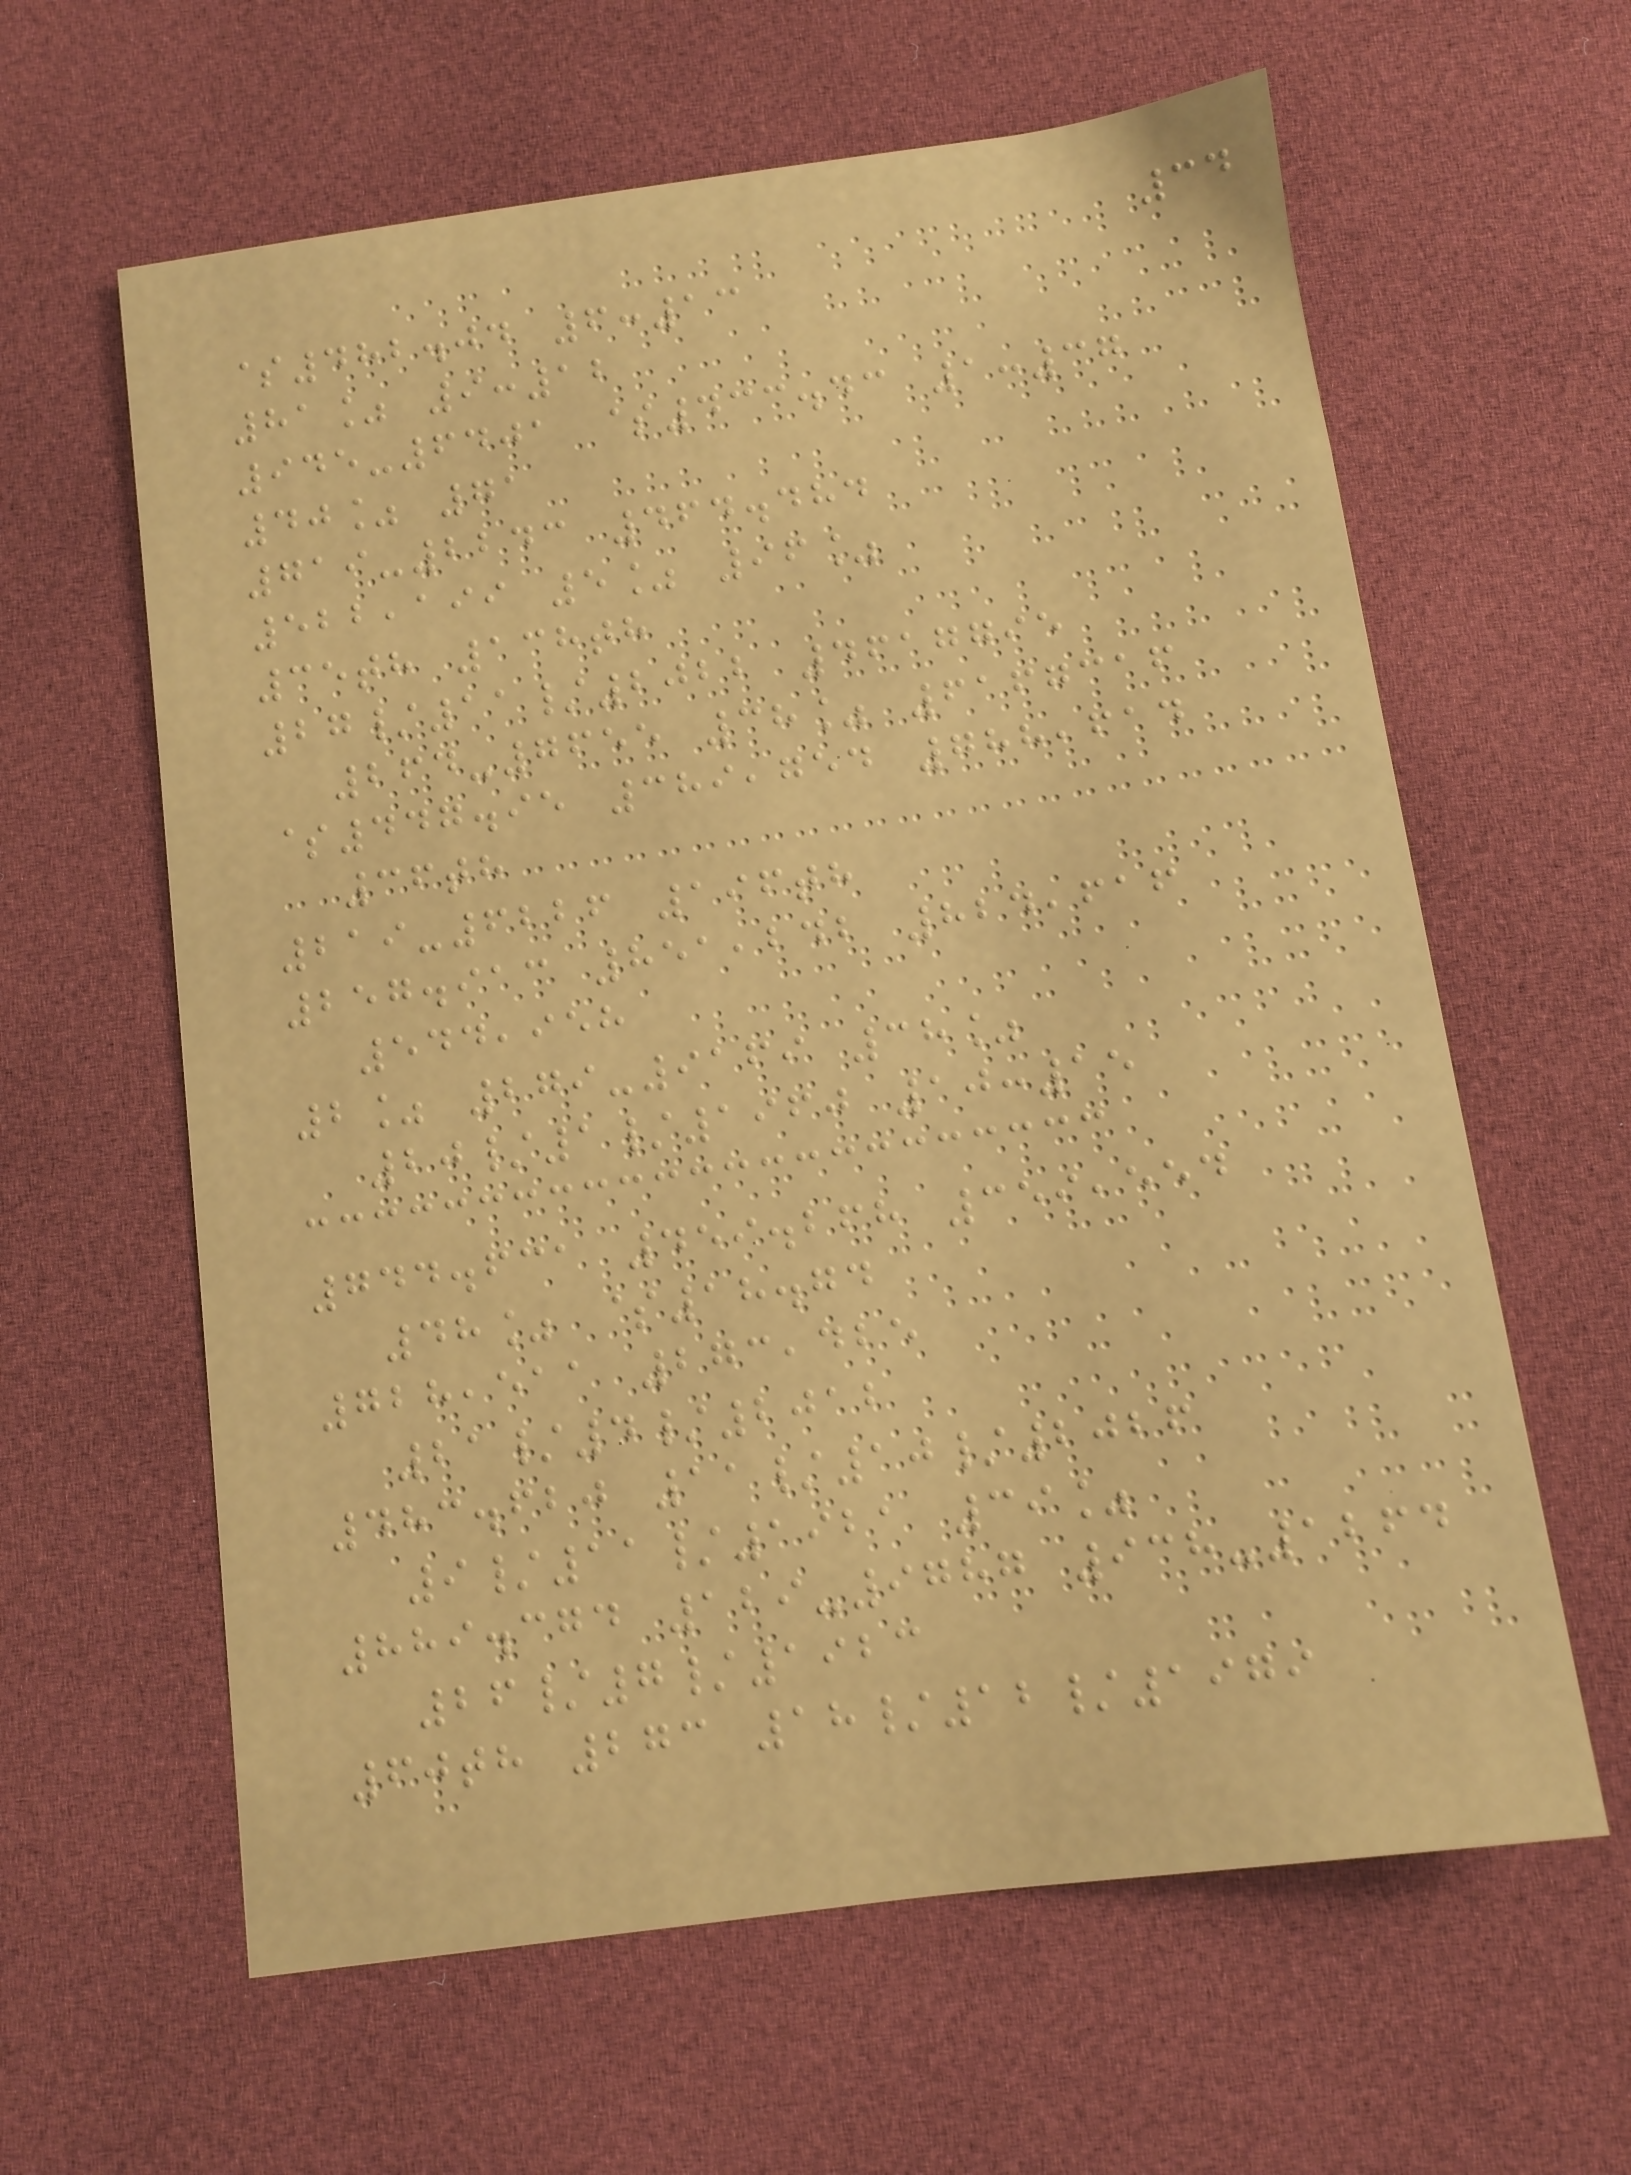34
$482.04 6:13
81% 9:12
945-6401 $433.43 1:37
40% 71
719-2243 464.484
522,199 5% 96%
35th 138th
27/11/2022 4617795
264-7655 38% 6167316
$447.95 389,754 788,614
36th
219-6226 196th
257.913 851,242 824,616
544,958
2% 279-9169 38%
20/1/1960 10:15
744.631 459.268 359,554
48% $18.74
728,511 273,425
21/4/2012
483.620 11/10/2026
9/11/1921 39%
889.374 129-9787 938-1264
26/7/1923
60th 273 18/12/1979
